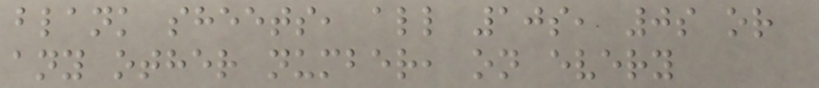blank sheets, all 10s, 0s or
any other number, on every
